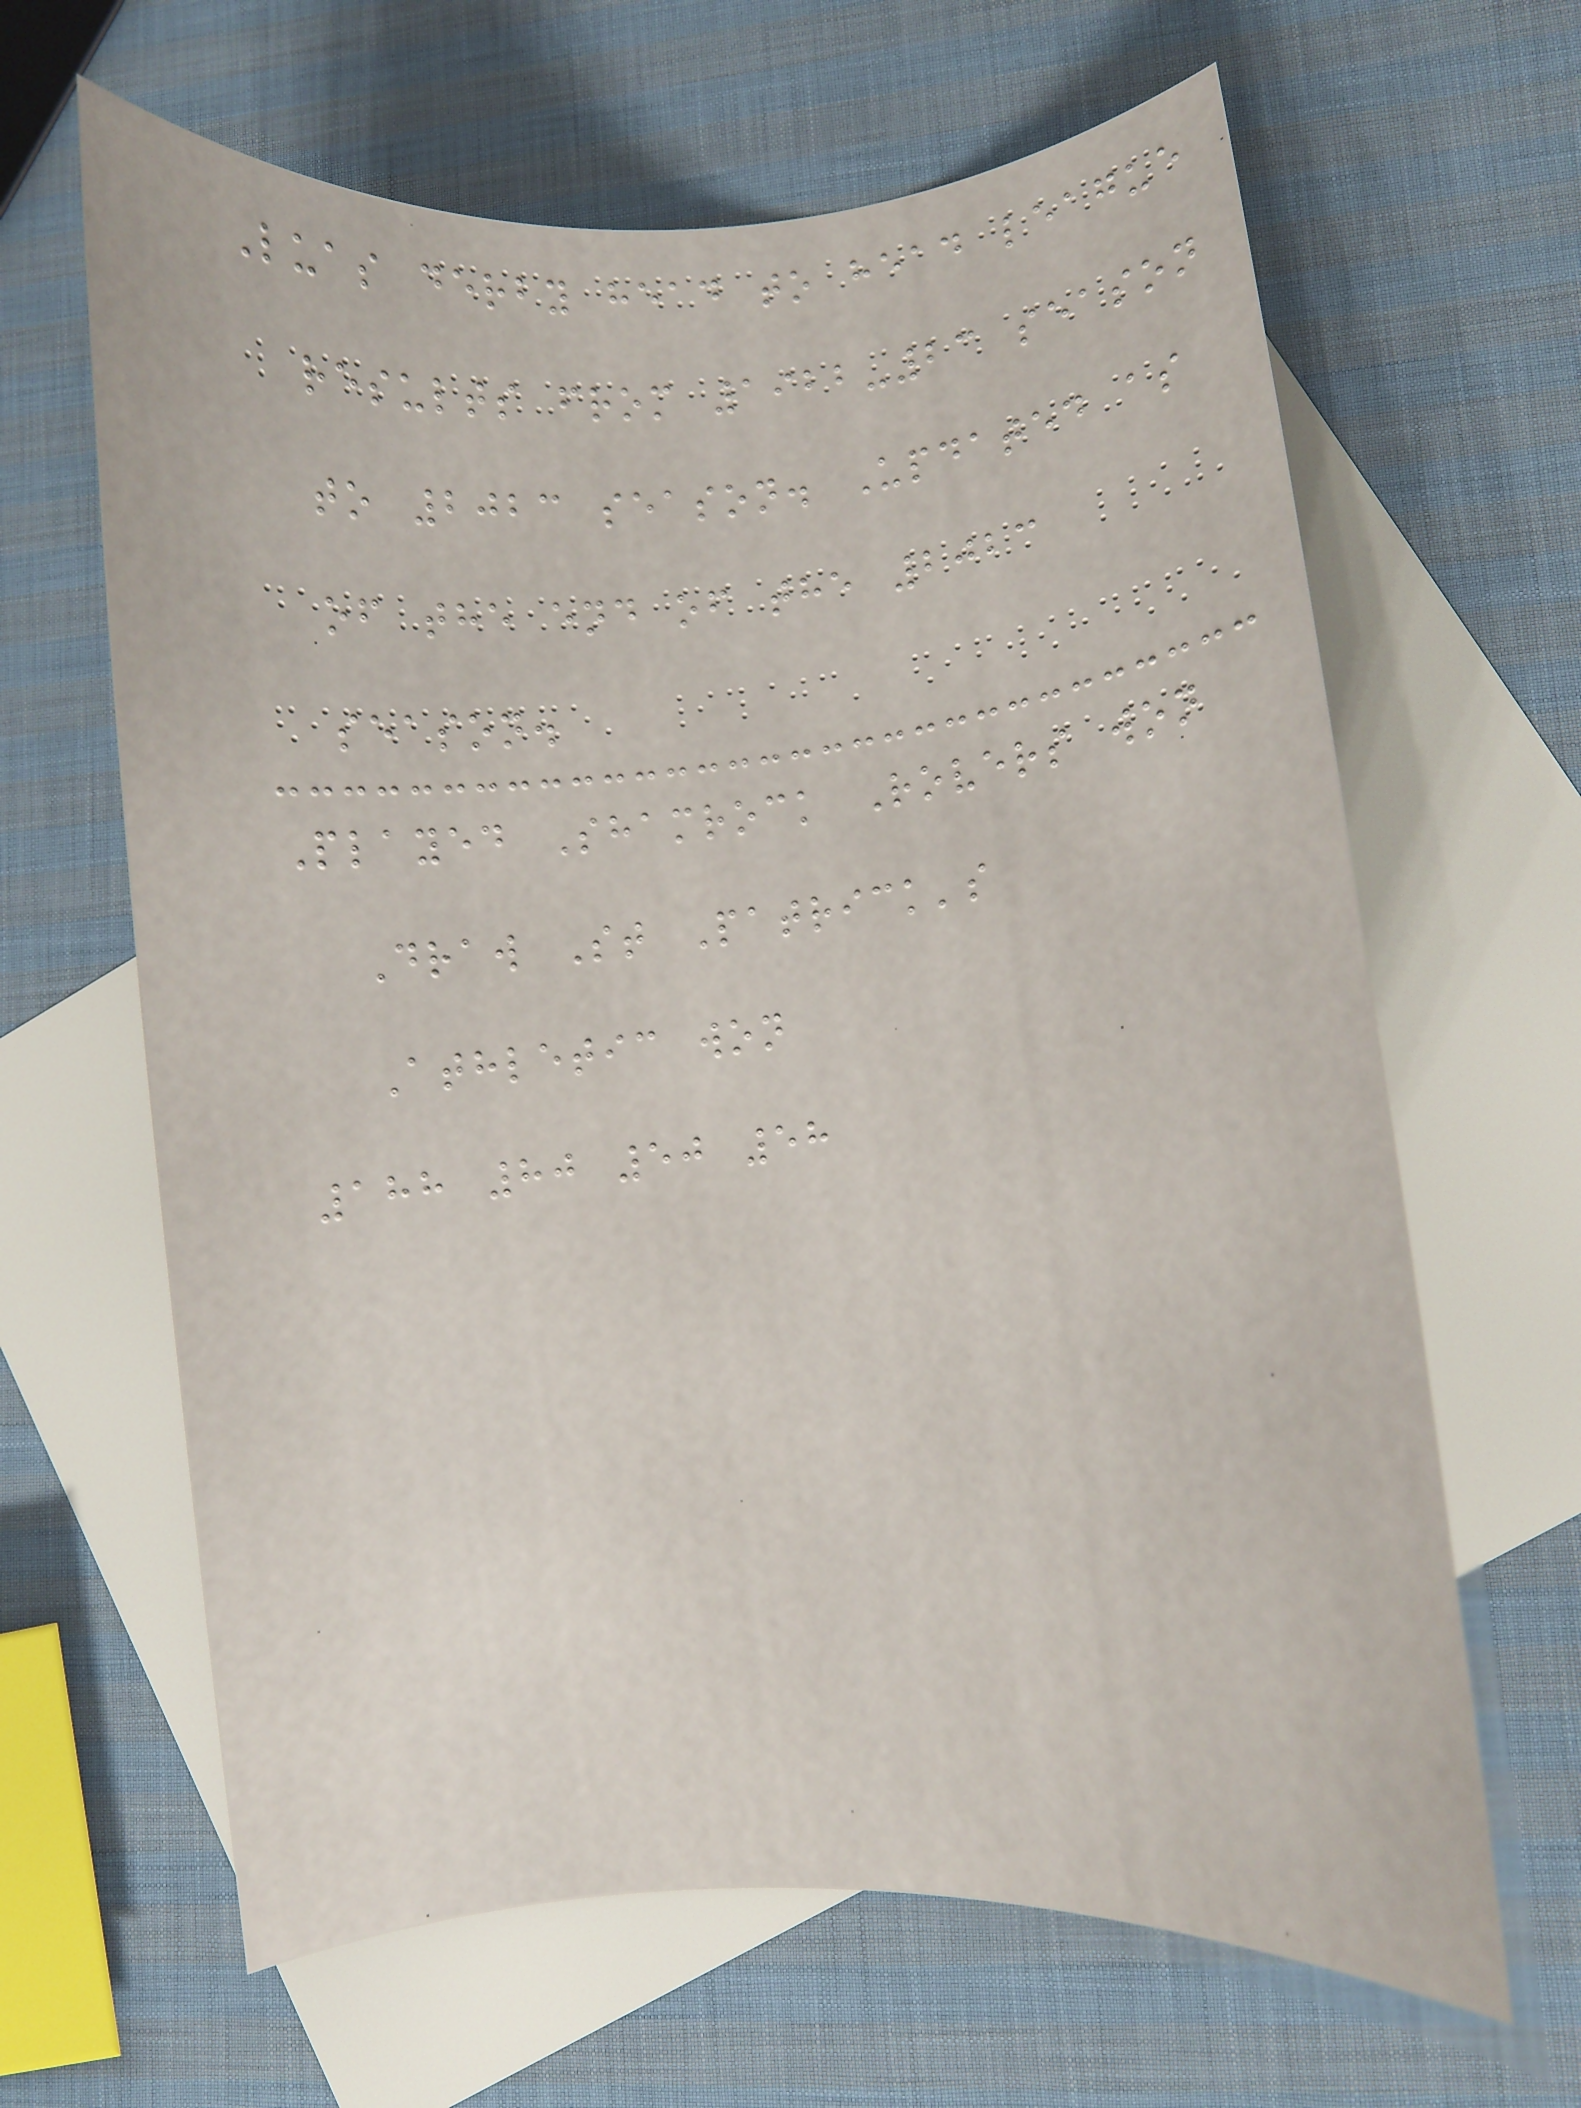Luas derby head to head league
results from 1922-23 season
to 2023 season. Updated as
of the end of the 2023
season.
Played Shamrock Rovers won
Draw St Patrick's
Athletic won
188 80 50 58
